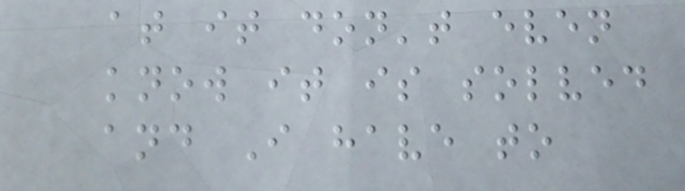at it don't even
know it is solved
and I have to
